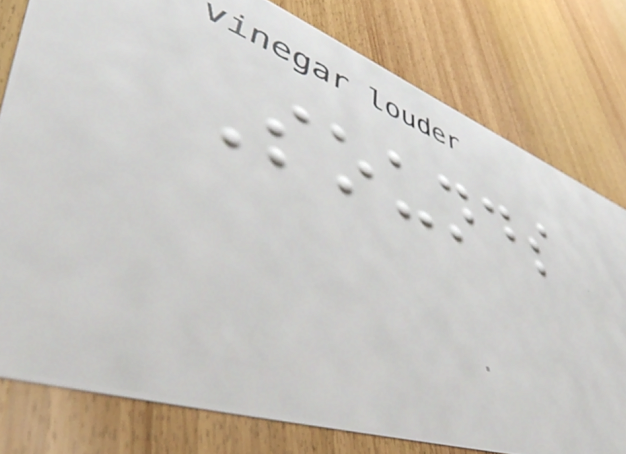Sounds
